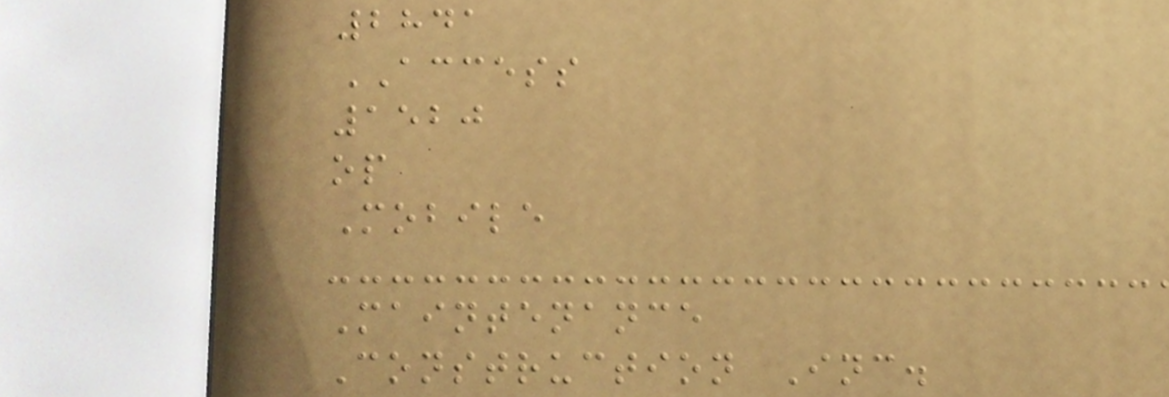2841
ACCESS
1520
op
Mobile
Maintenance
Construction Inc.
